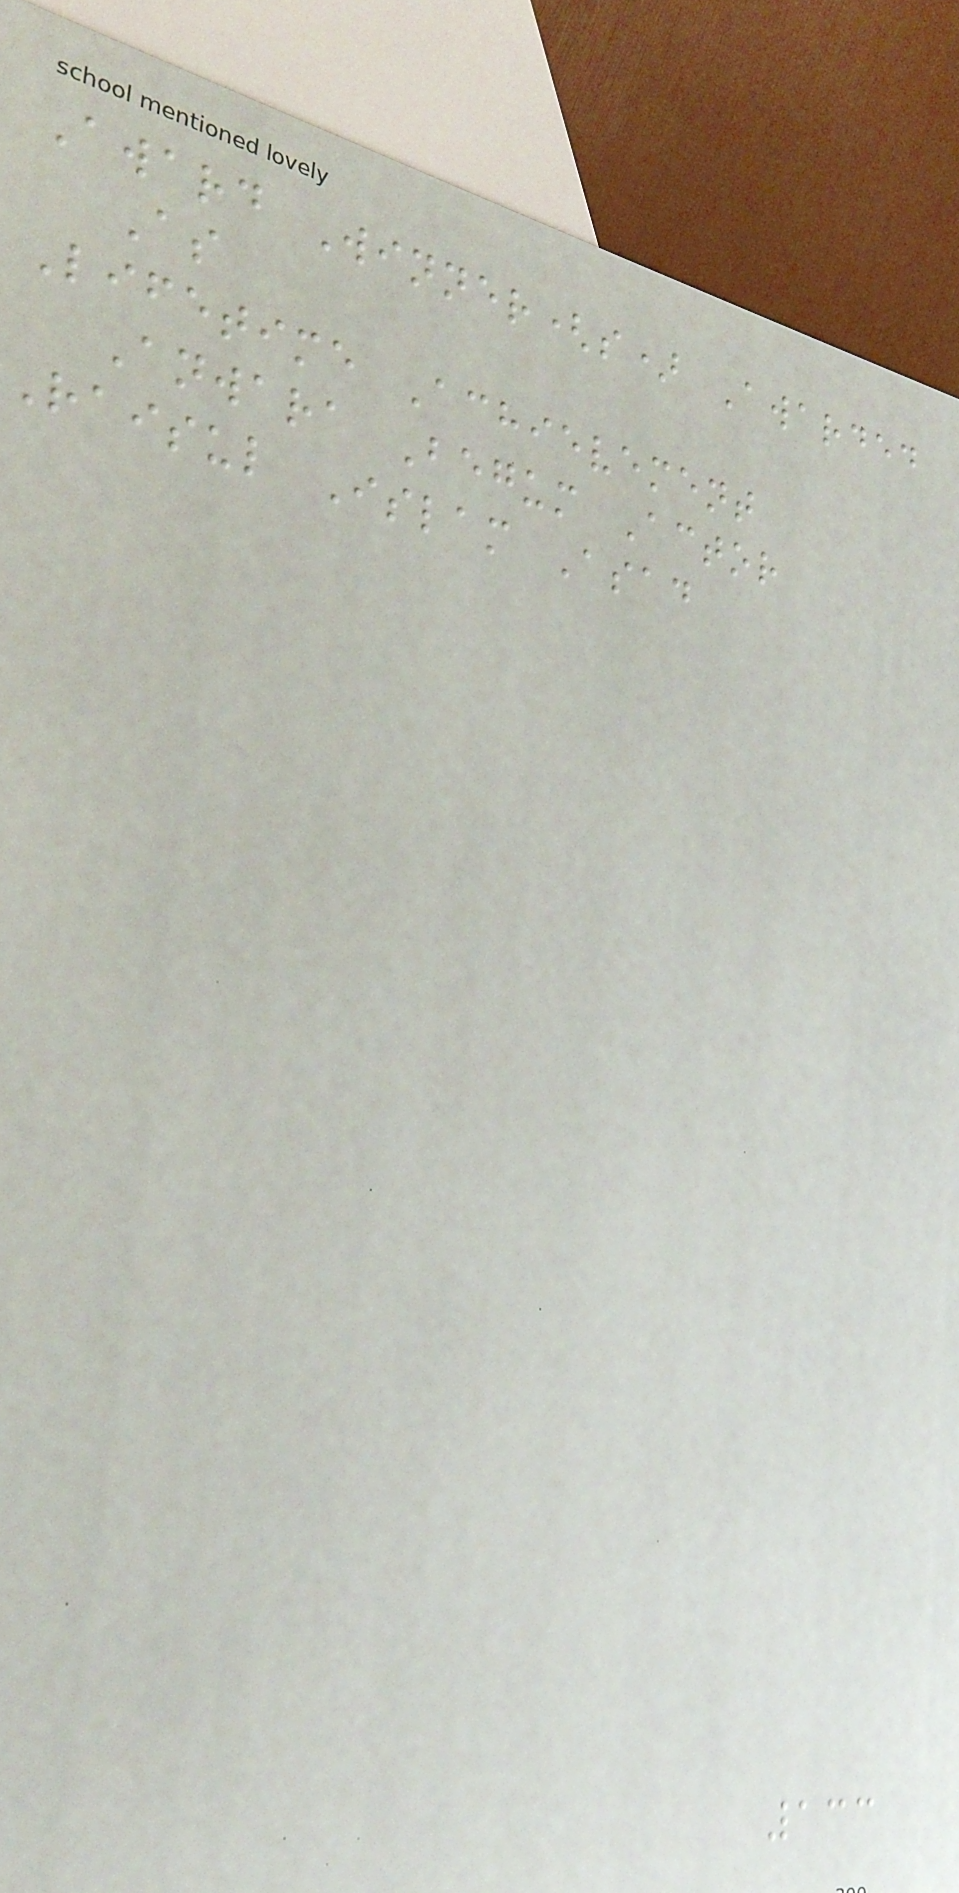Award Winner(s) Awarded
As
Lifetime Achievement
Anwara Begum Actor
Raisul Islam Asad
133
